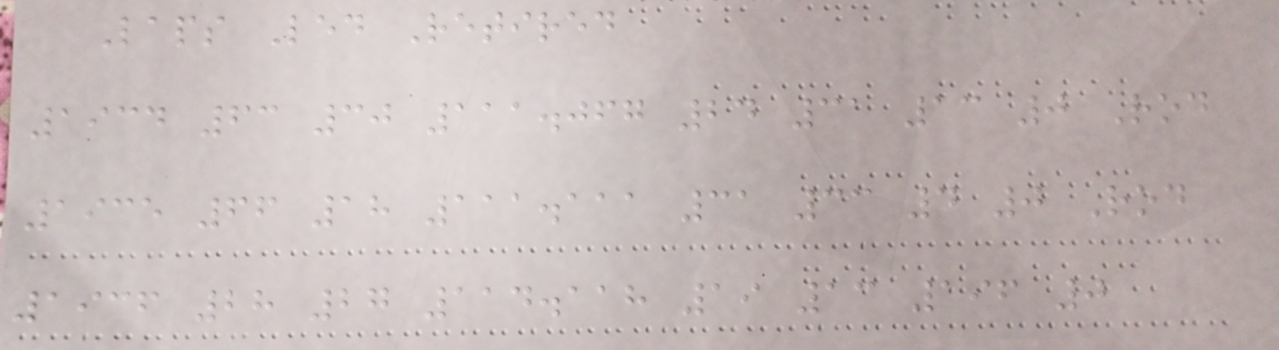Laps Led Retired
1934 63 30 111.067 24 31 13 0 Rod
1935 66 18 111.111 31 33 4 0 Rod
1936 28 27 114.118 19 13 196 0
